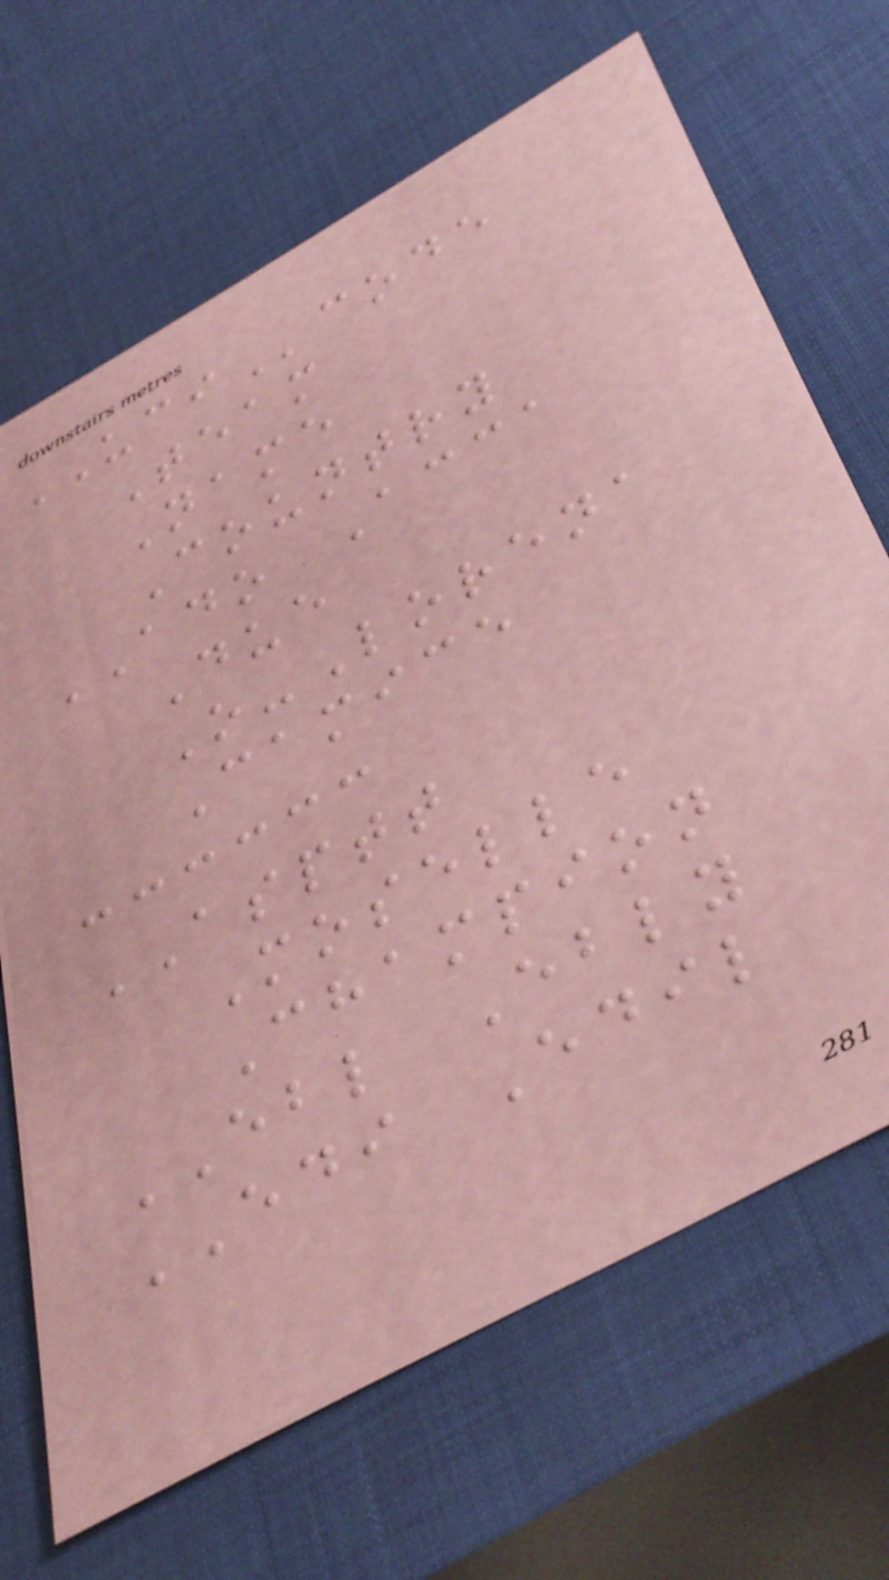UCIcode
Team
Name
Country
ADO Acca
Due
O-Lorena
Camice
ASPTT
Moselle
Champion
EBL Ebly
EDI Edil
